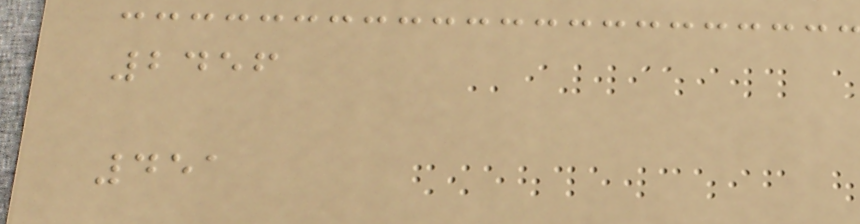2456
451
